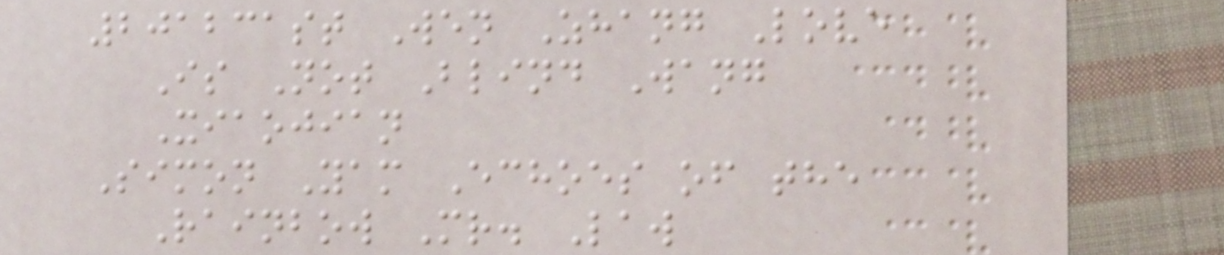201231st Wen Zhang Love
Is Not Blind Wang
Xiaojian
Simon Yam Echoes of the
Rainbow Mr. Law
